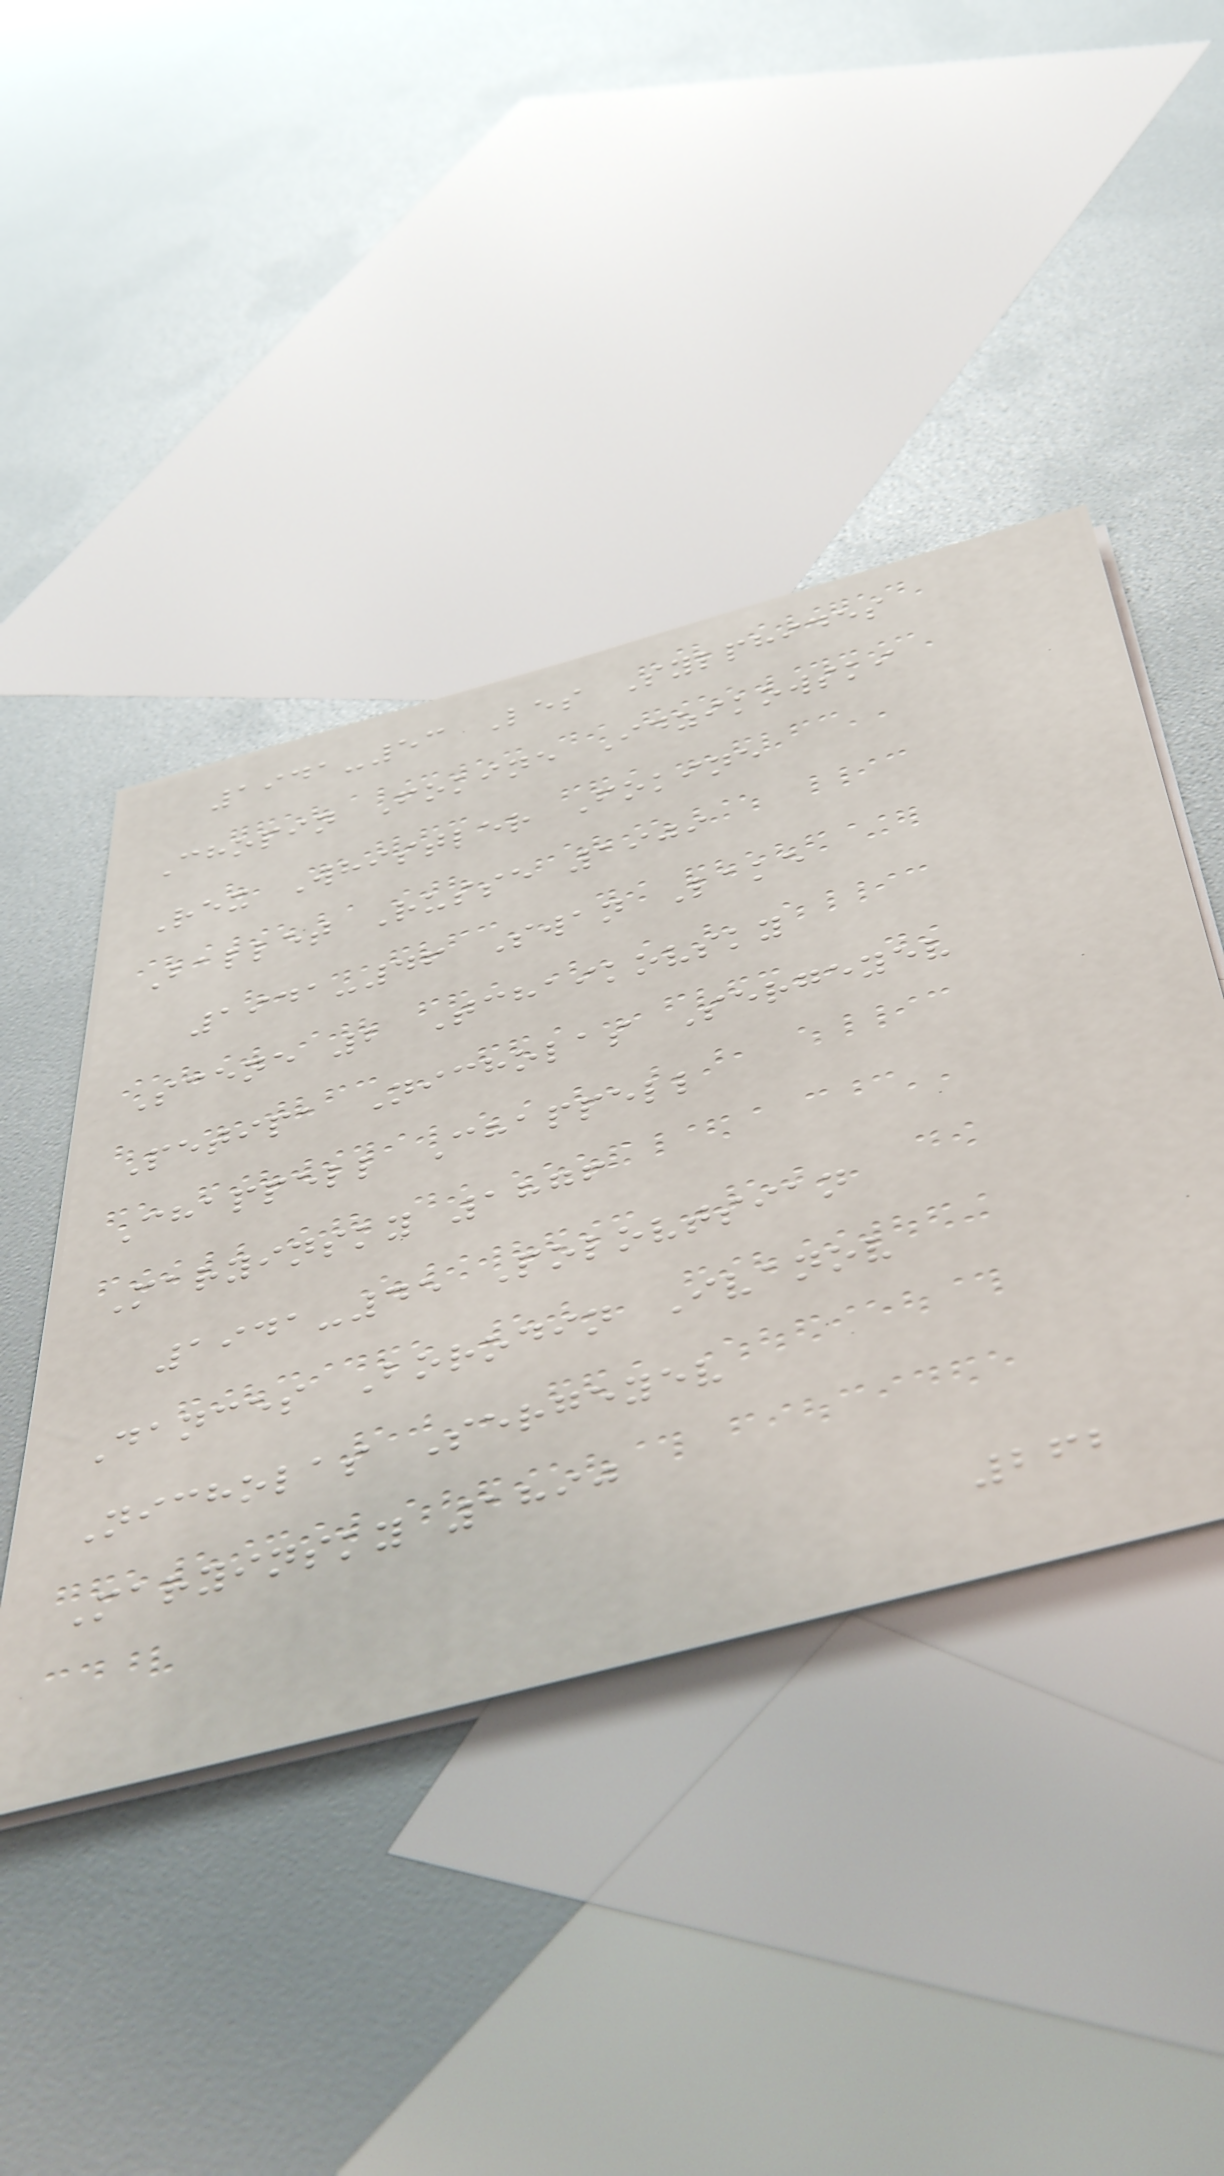1941-53 Les Sylphides
Chopin Fokine Idzikowski
Rex Whistler Fokine
Ballet Russe 1909
1941-46 Swan Lake
Scene 2 Tchaikovsky
Petipa Nicholas Sergeyev
Chappell Chappell
Maryinsky 1876
1941-45 Polovtsian
Dances Borodin Ivanov
Nicholas Sergeyev
Maryinsky 1890
262
